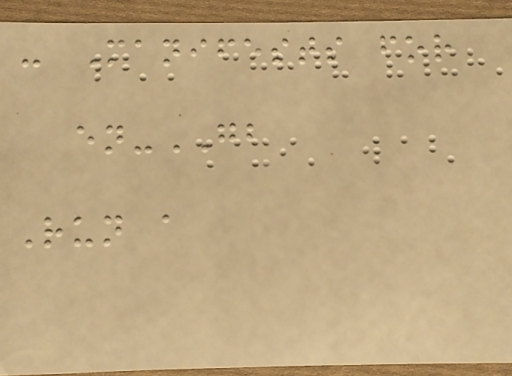- Manifests for
en-GB
Run a
